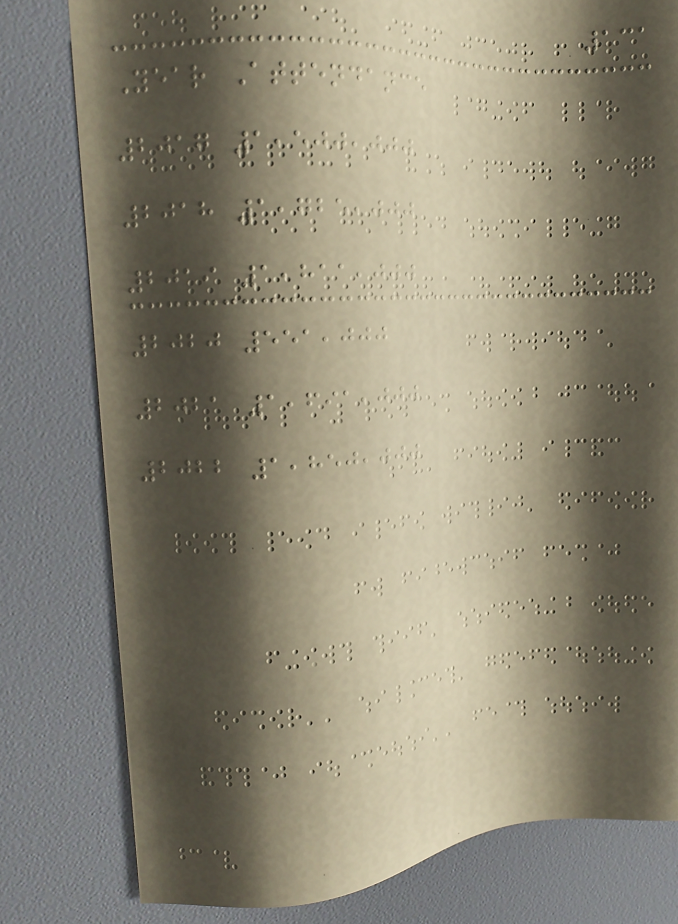131
Year Attendance
2017 1,500,000
2018 1,725,000
2019 1,811,000
2020 551,000
2021 1,691,000
2022 1,850,000
